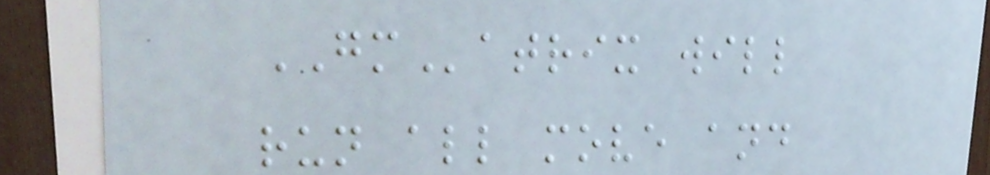GMatrix will
run all move and
